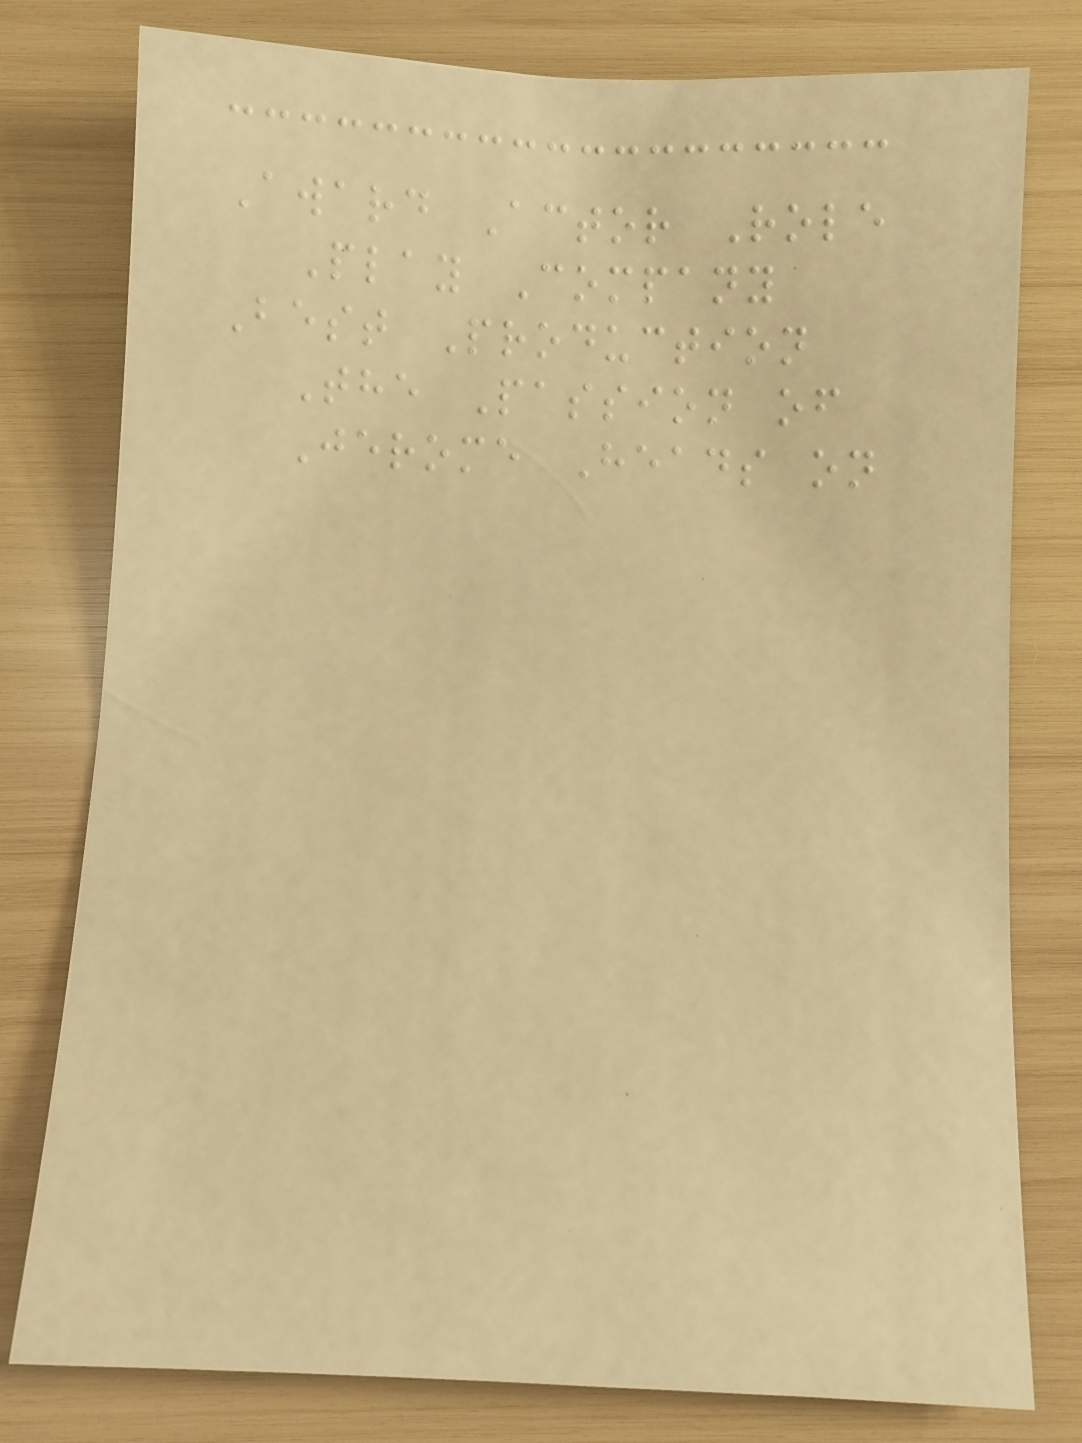Award Actor Role
Play Company
Best Production
The Passion of
Jerome Heads on
